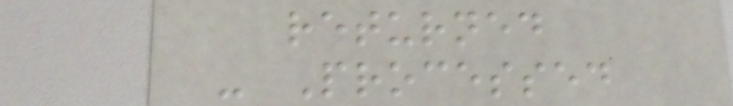returned
- Processed
